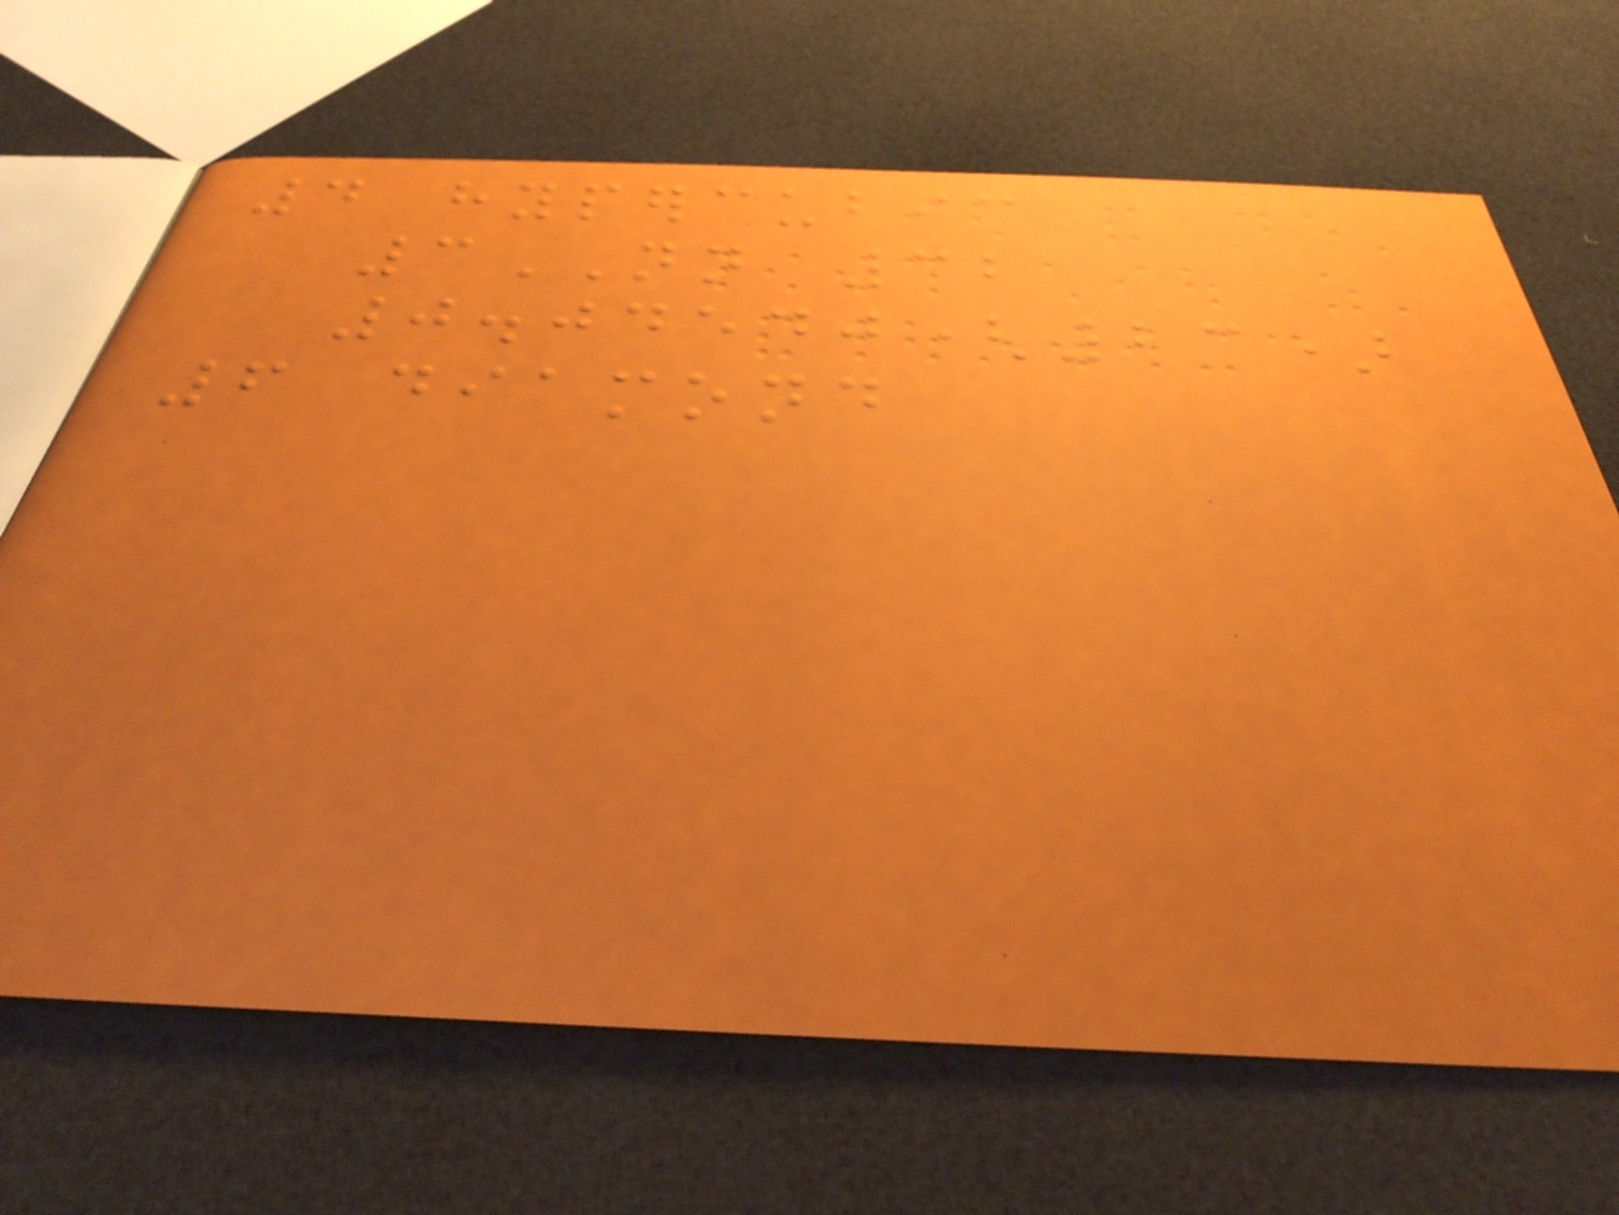4 hypercubic
3NN 32
0.04540(23)
6 diamond
